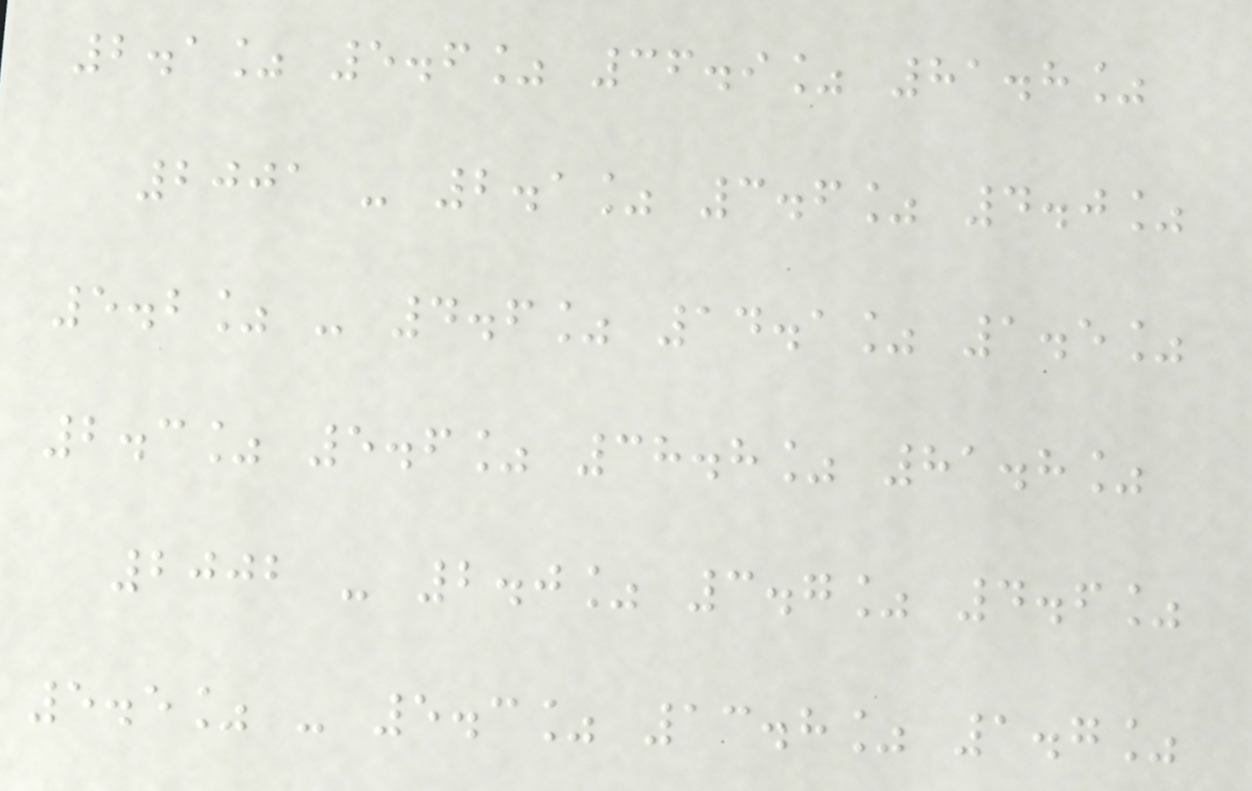2.1% 5.6% 36.9% 81.8%
2001 - 2.1% 3.6% 4.0%
5.2% - 4.6% 14.1% 1.5%
2.3% 5.6% 38.8% 81.8%
2002 - 2.0% 3.7% 4.6%
5.5% - 5.3% 13.8% 1.7%
